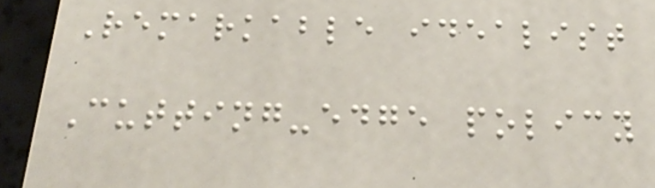Remarkable idealist
Cutting-edge policy
